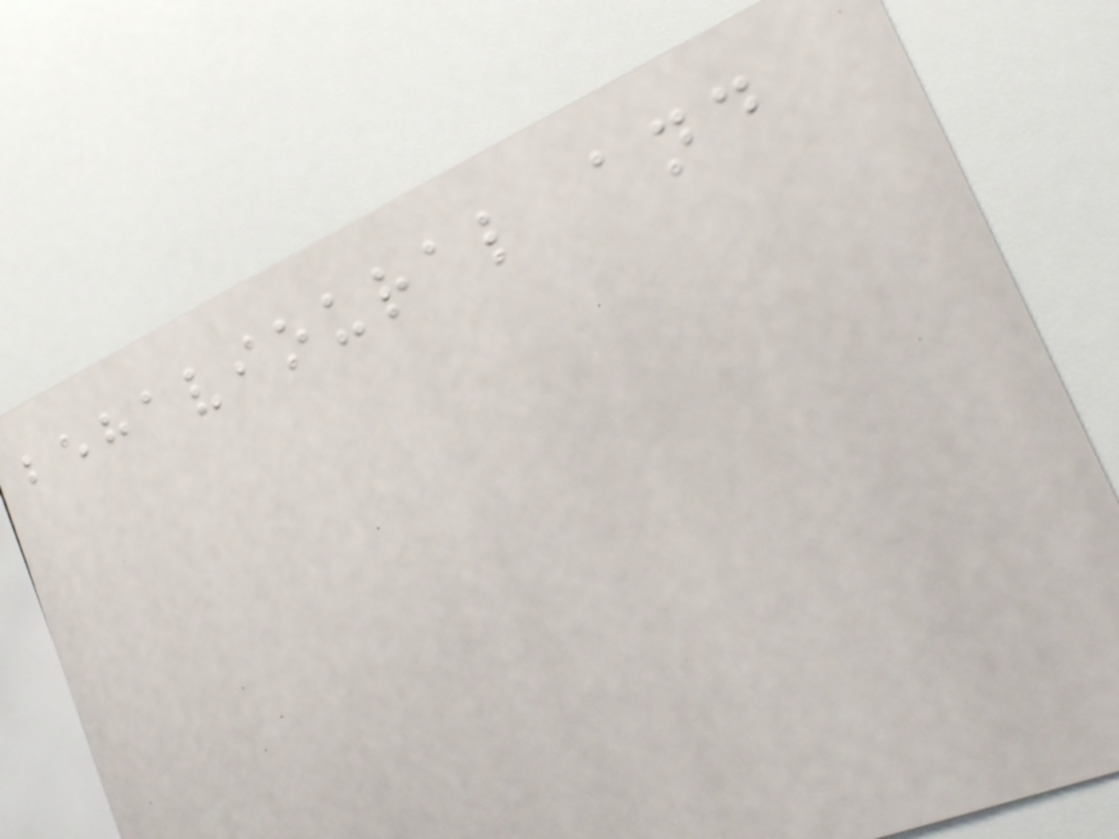behavioural and
